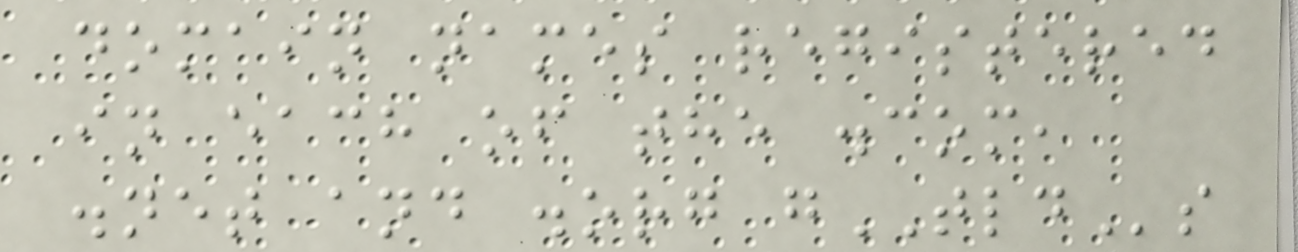domain names registered
in each of the .com,
.net and .org gTLDs
